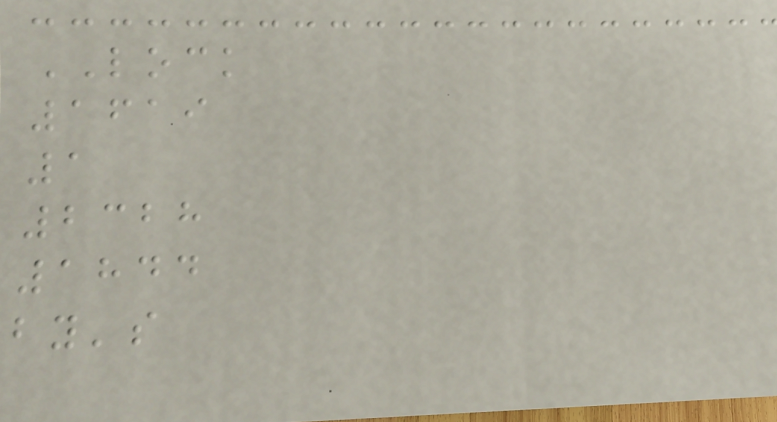LOCK
1619
1
2328
1844
by's
